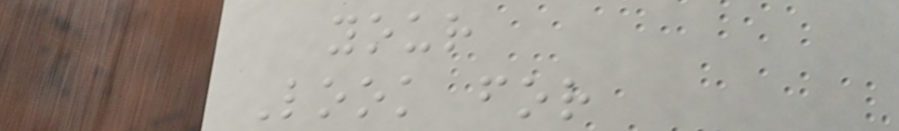your
Look for
